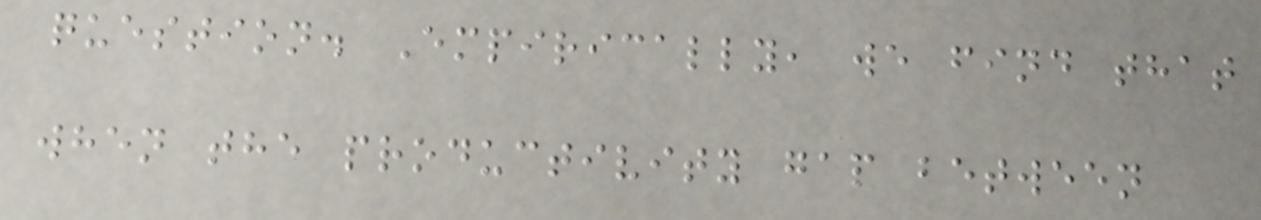question. Empirically, we find that
when the productivity gap between
